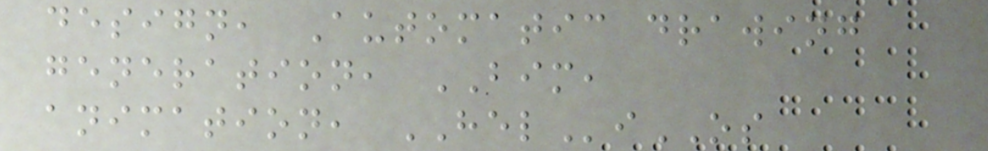design, Automatic drawing
generation, BIM,
animation, HELiOS
